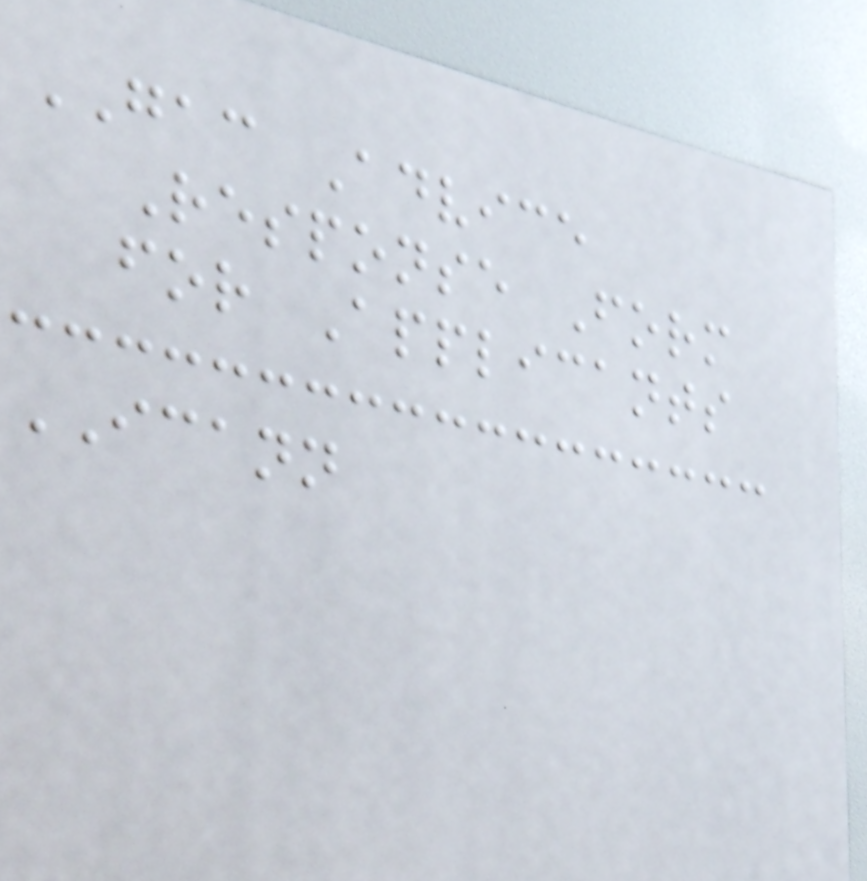GAC Advice
Response Form
for Applicants
ICANN
